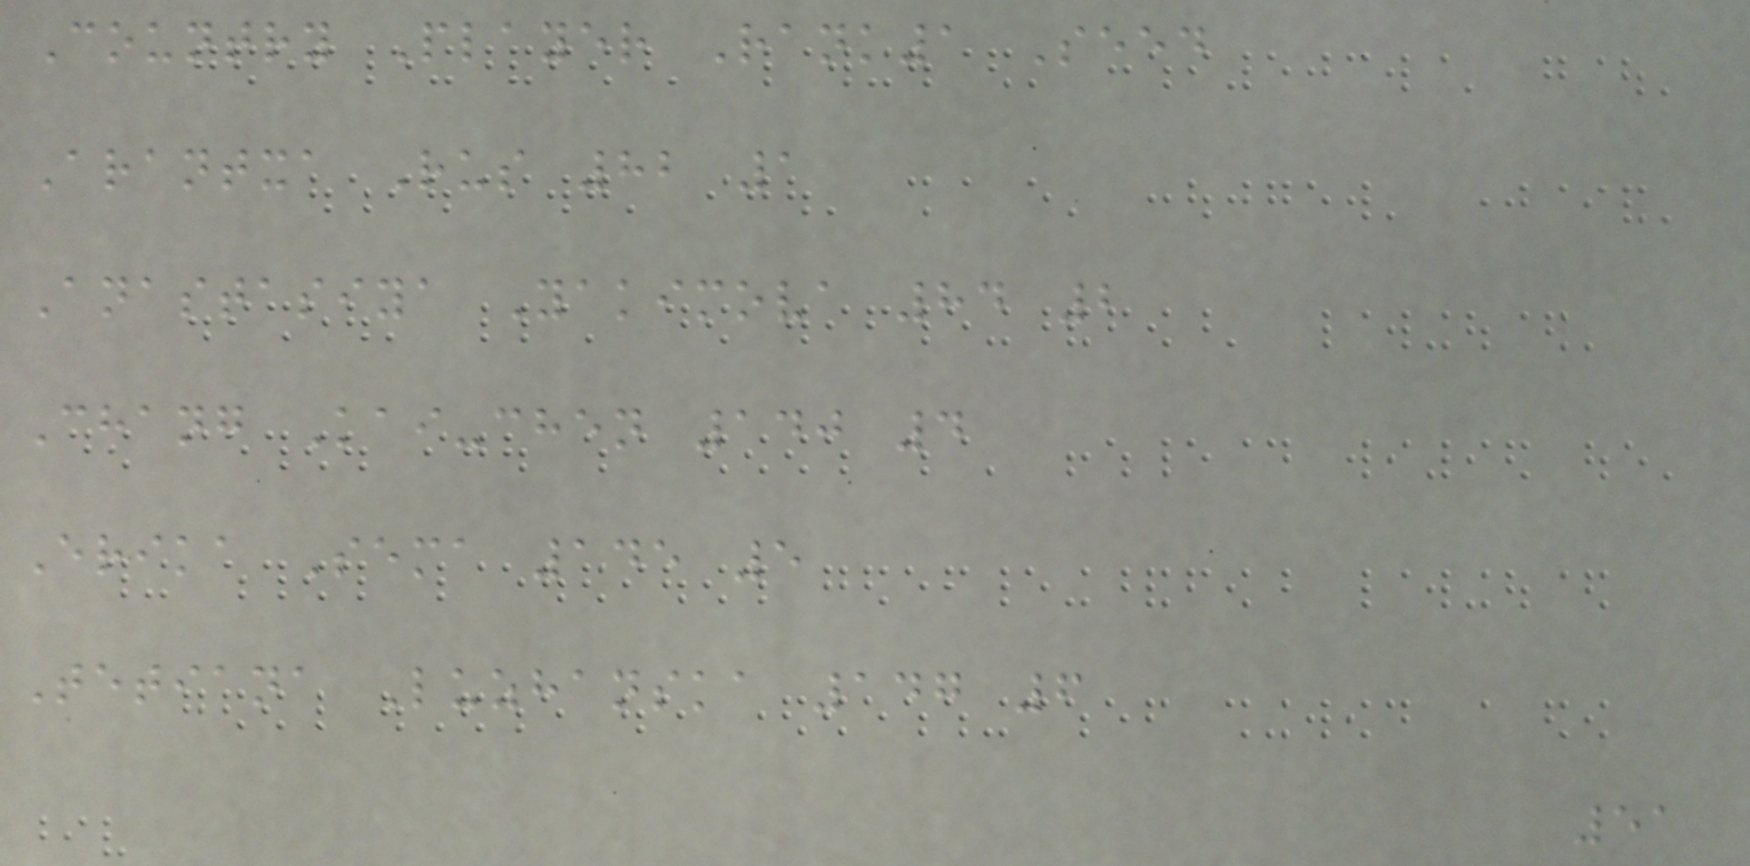Country Player Rank1 Seed
Arantxa Rus 82 1
Anastasiya Yakimova 84 2
Chang Kai-chen 140 4
Erika Sema 145 5
Tetiana Luzhanska 147 6
51
